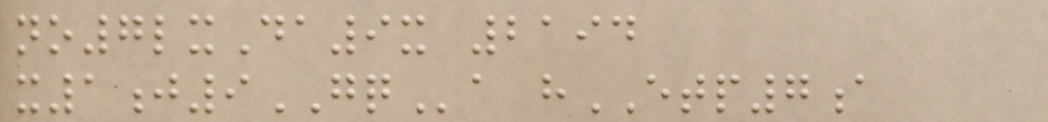no7lxDa9x 2194
x1j9GQa hETP7a
